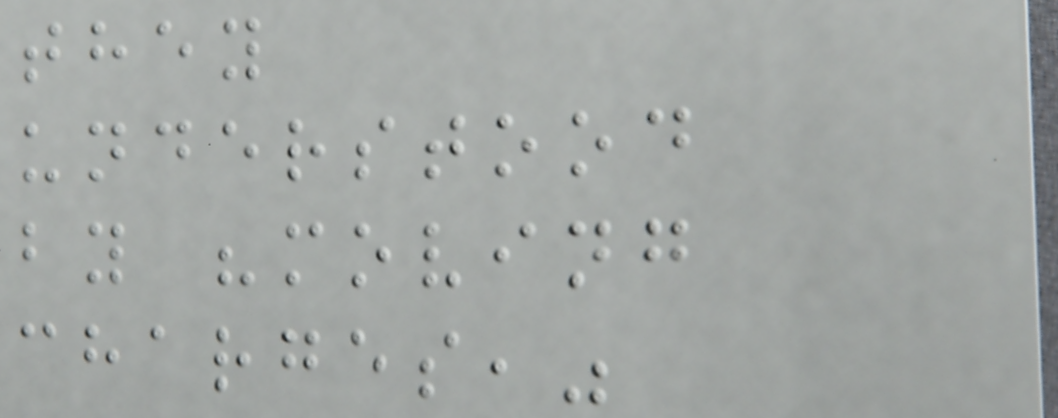they
understood
by "moving
charges,"
